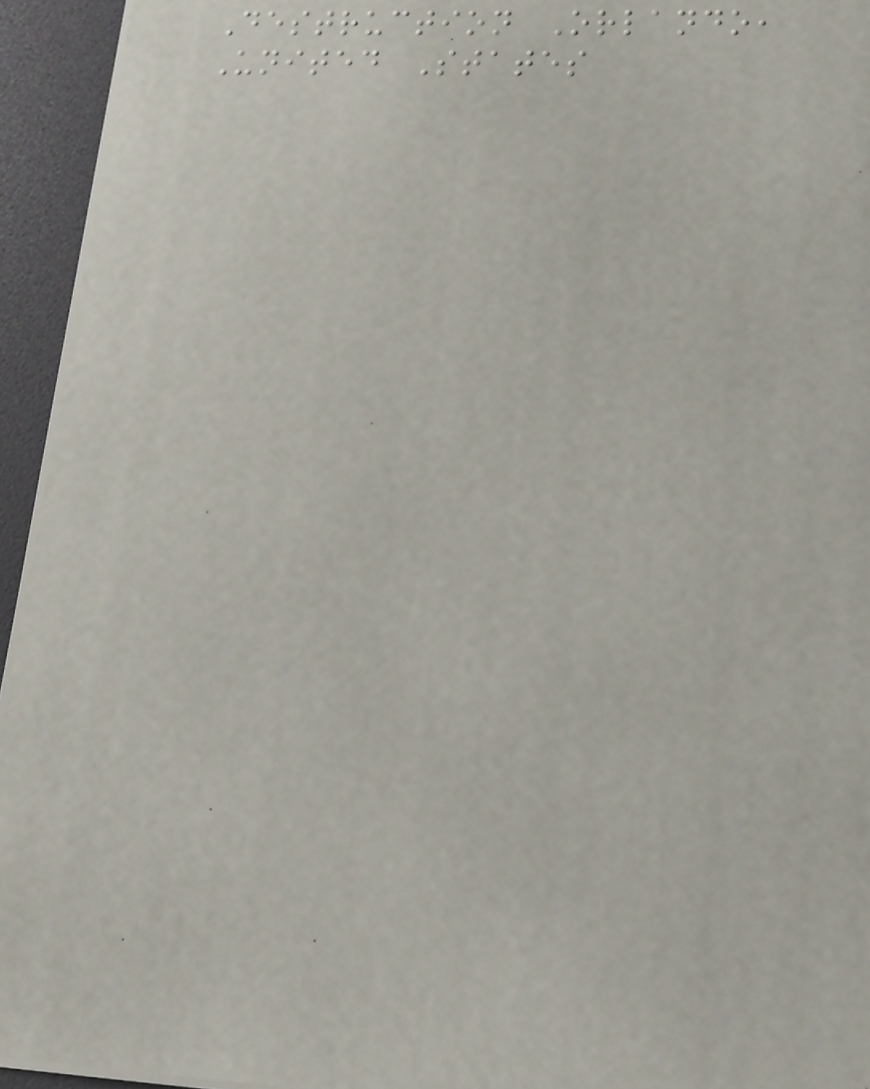Destruction Orlando,
United States
